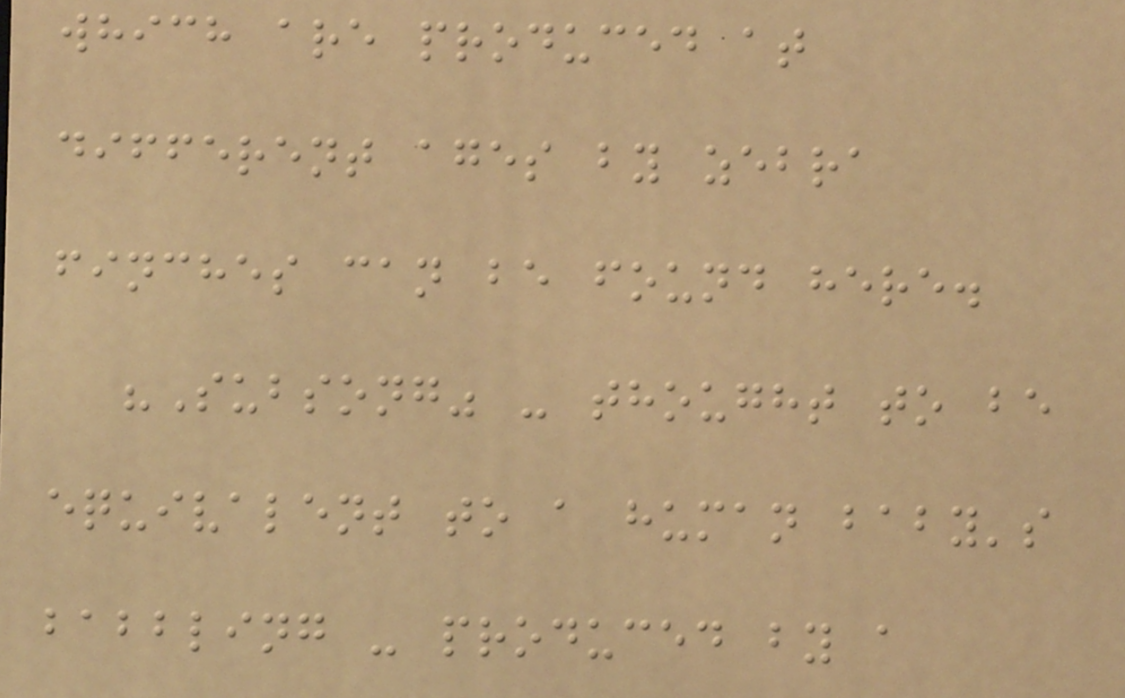which are produced at
different ages by zebra
finches can be found here.
"Subsong" - thought to be
equivalent to a human baby's
babbling - produced by a
